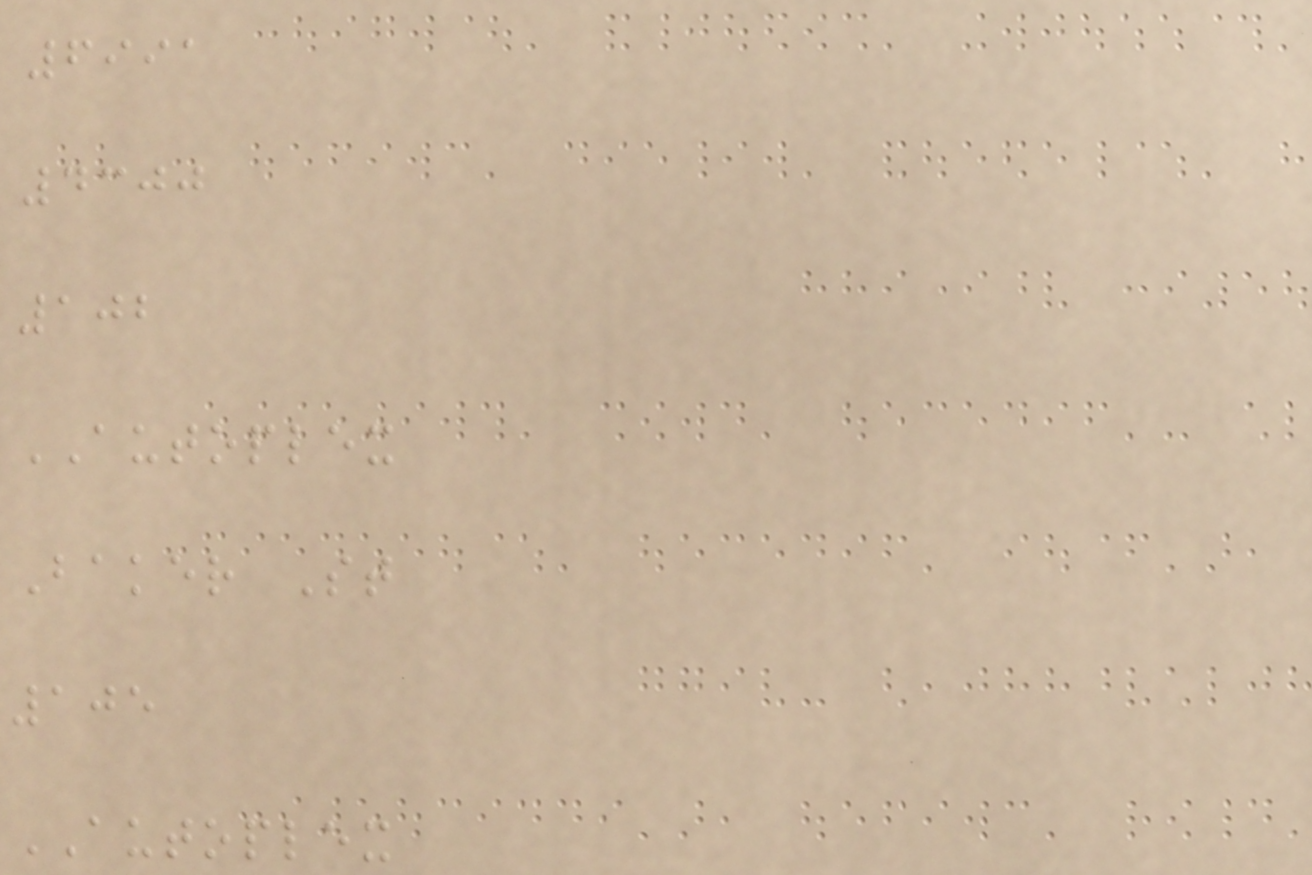6991
4300
102
AUTOPLEX
Baker St
105
AUTOPLEX
